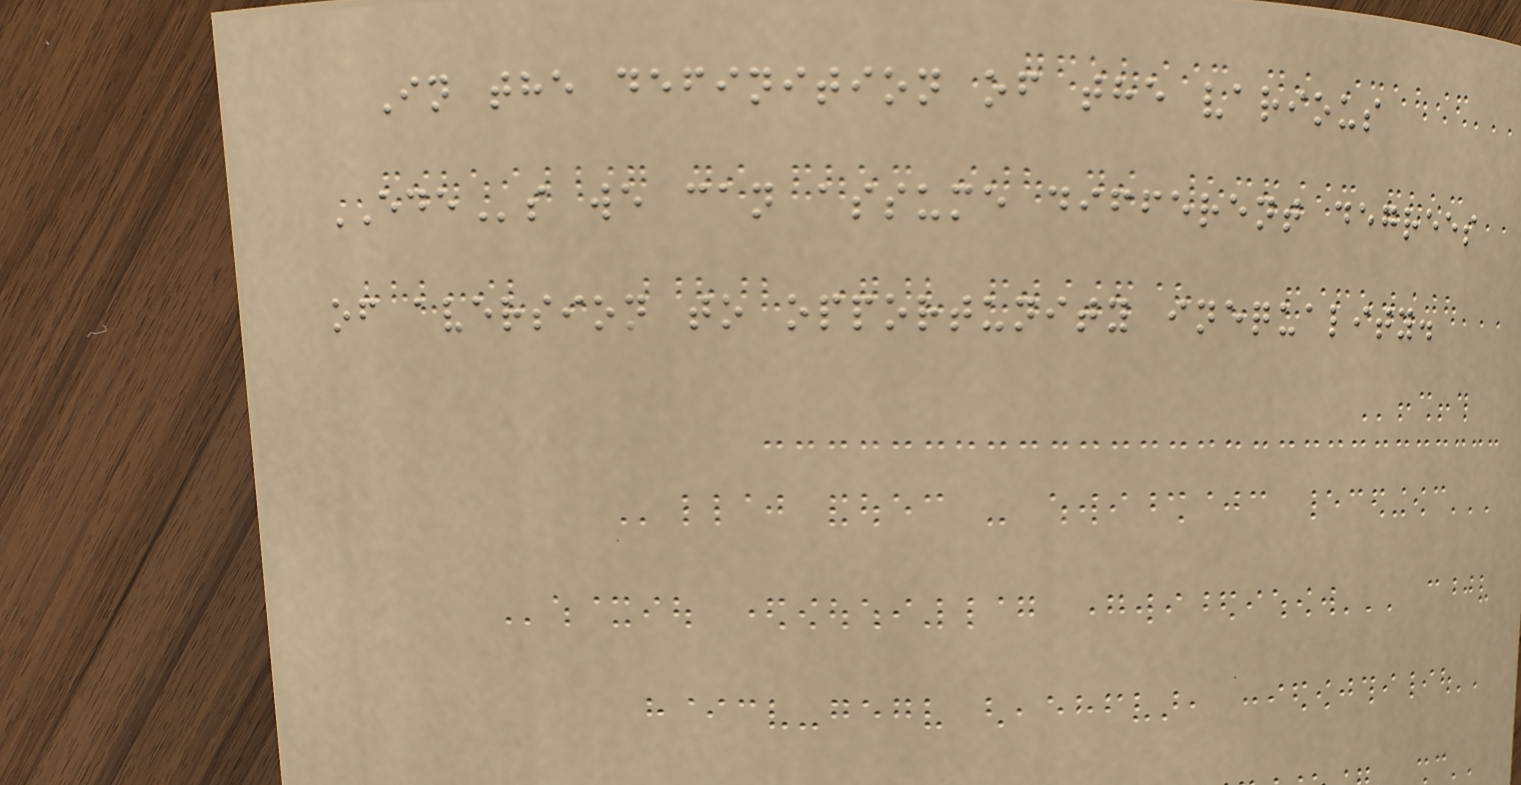In the definition of the various
EDEs we can assume different degrees
of aversion to opportunity inequality.
